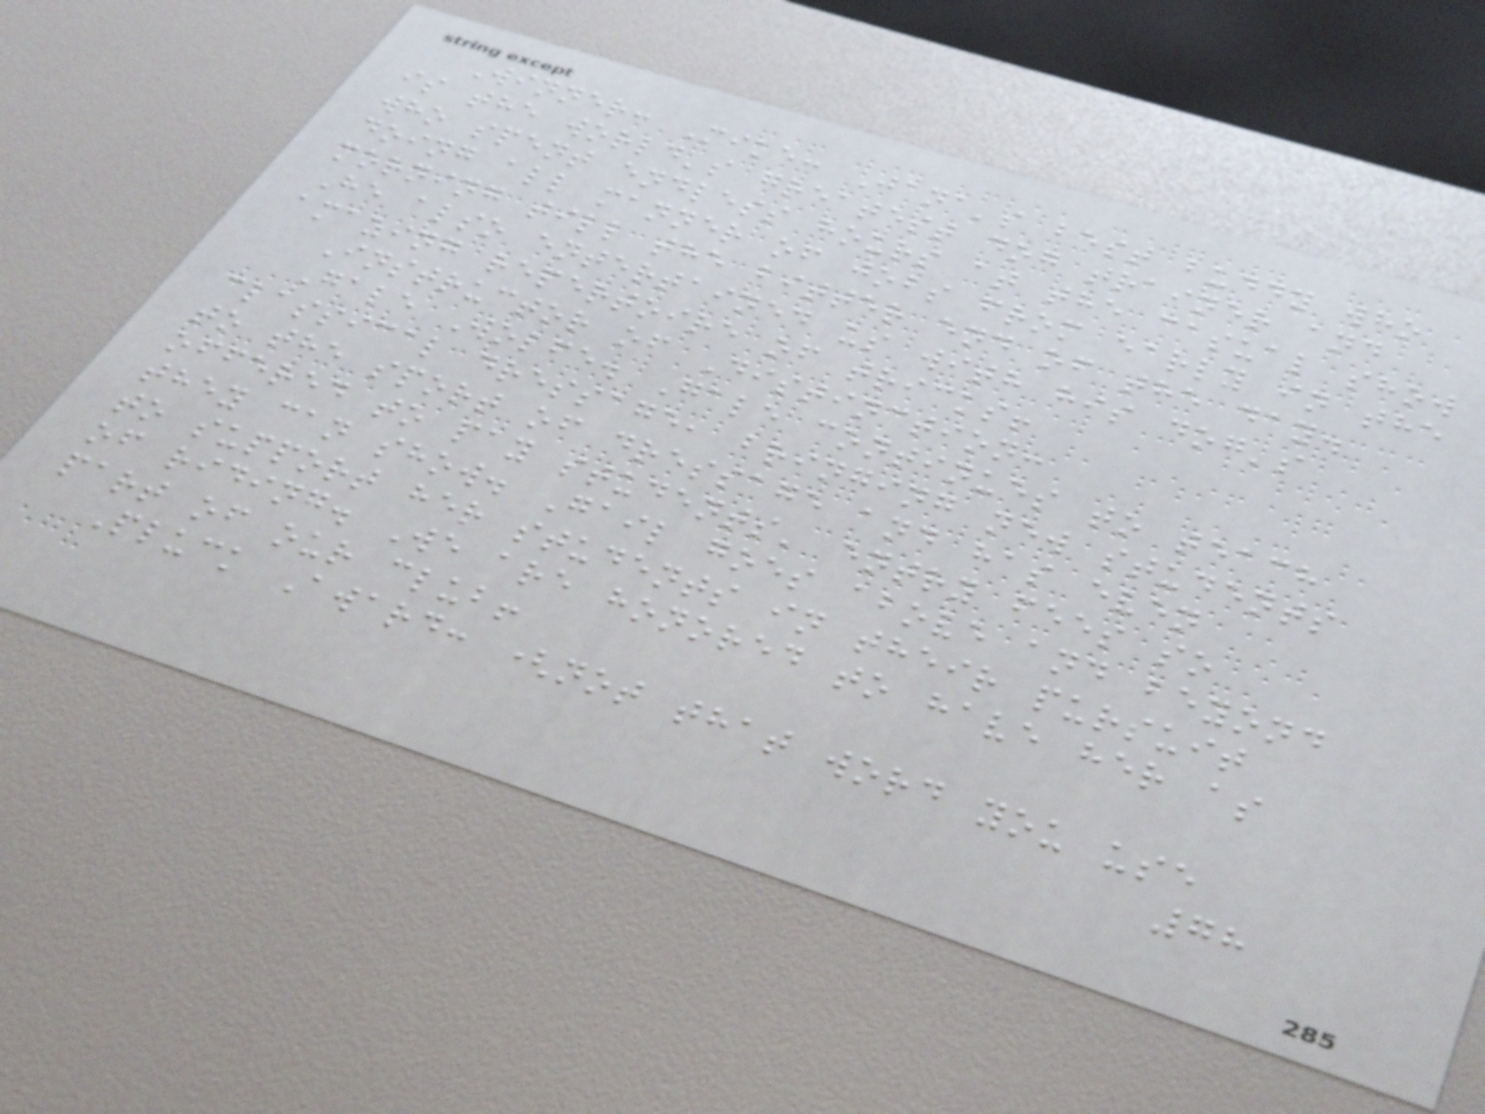Winner: Mike: Jana's best buddy who
is the world's greatest dog trainer and
who spent endless hours at the casual show
doing all manner of jobs from early in the
morning till the bitter end of the day.
He also entertained us with his dog's
amazing repertoire of tricks!
Instructor of Distinction:
Gale Wolfe. Gale continues to teach
classical dressage, bringing new students
to the sport of dressage and has even
offered to pay students' entry fees so
they can show. Gail goes above and beyond
to support her students in their pursuit
of riding. We are honored to have her as
part of our club!
Pluck Award: (not that word you use
78
